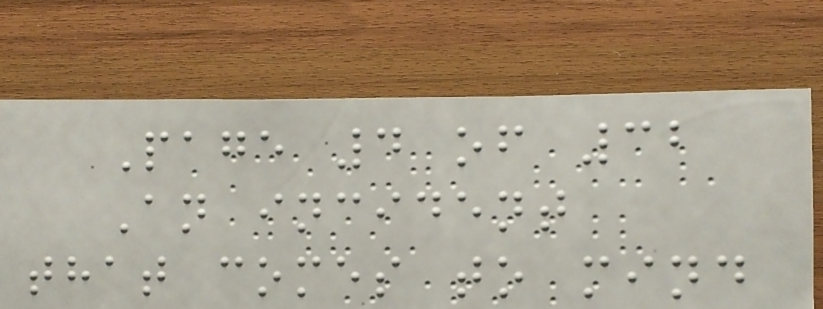Page 4 of 32
An incident
that comes to mind
